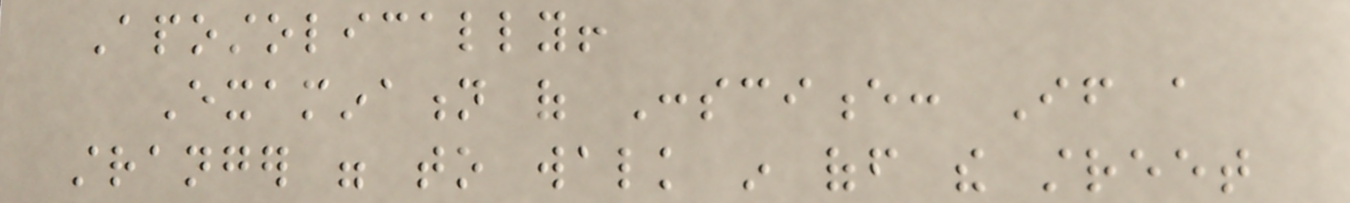Apostolically!
Examination of Conscience: If a
stranger were to walk in off the street
